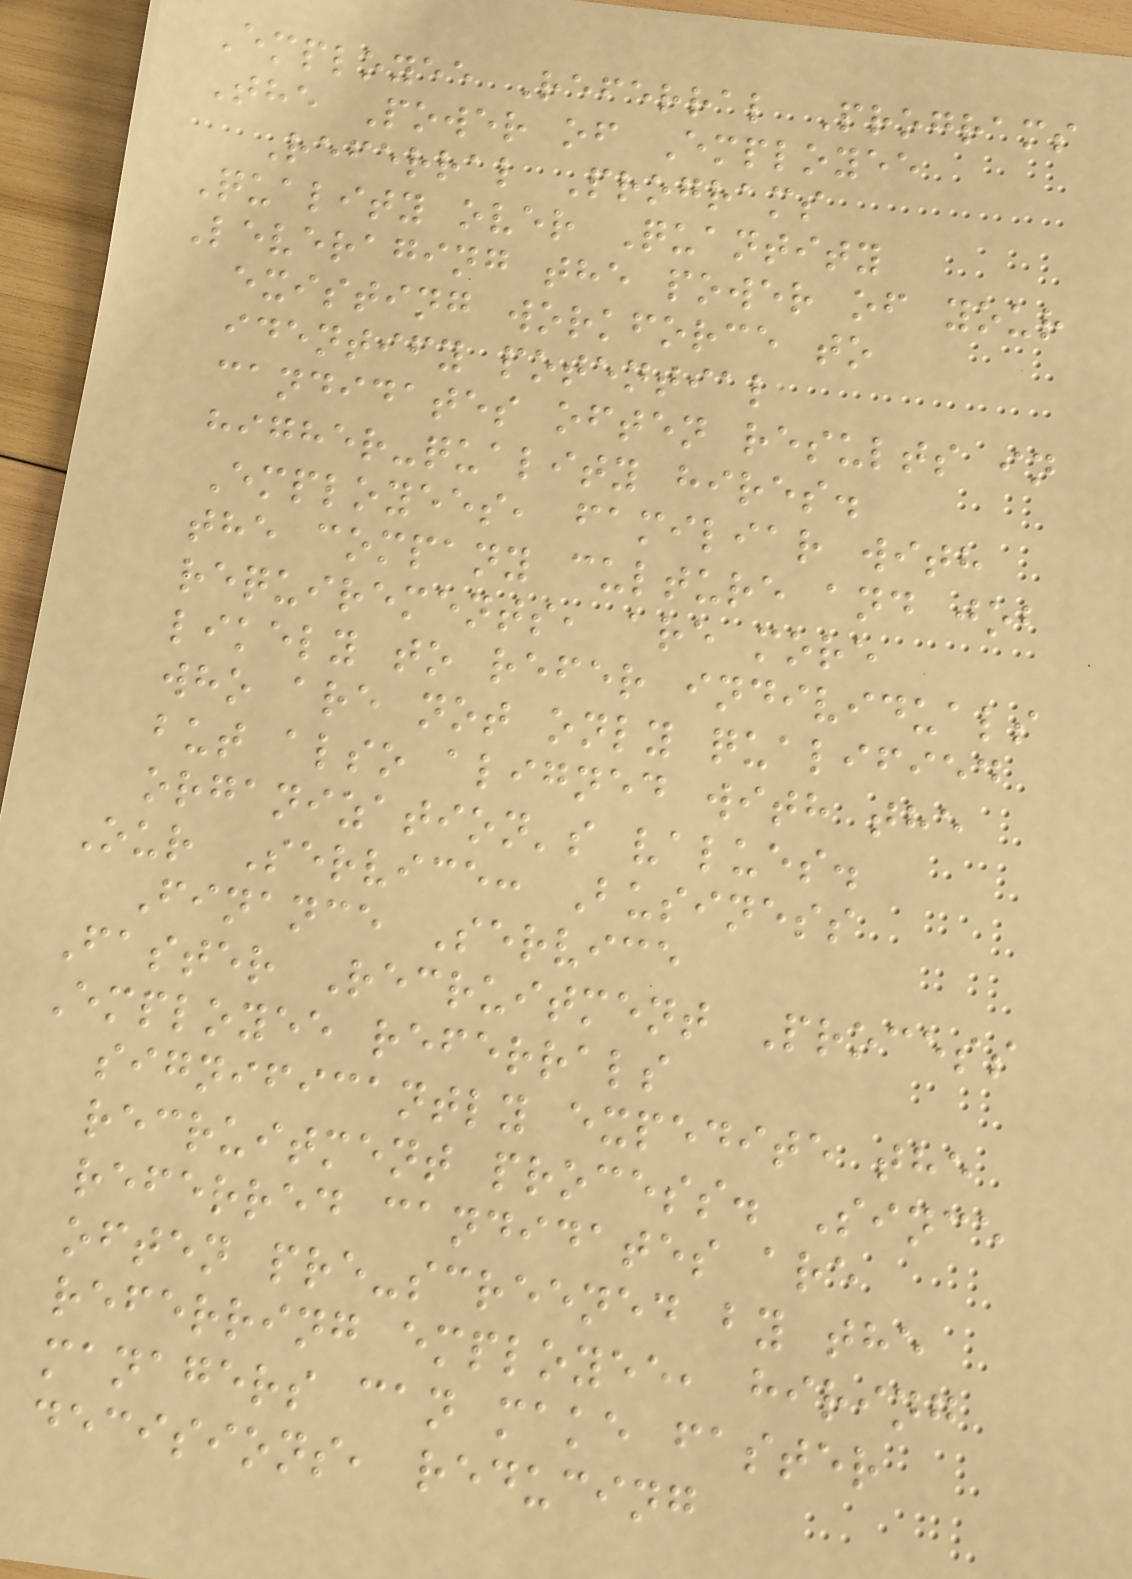Employee Referral Programs
The Power of Employee
Referral Programs
Quality over Quantity
Leveraging the power of your
existing workforce to
identify potential
candidates often results in
higher-quality hires.
Employees, familiar with
the company culture and job
requirements, are more
likely to refer individuals
who are not only qualified
but also aligned with the
organization's values.
Our Service: Business
Finance Service
Faster Recruitment Process
Employee referrals
significantly expedite the
recruitment process. Since
referred candidates are
often pre-screened by the
referring employee, hiring
managers can make faster
decisions, reducing
